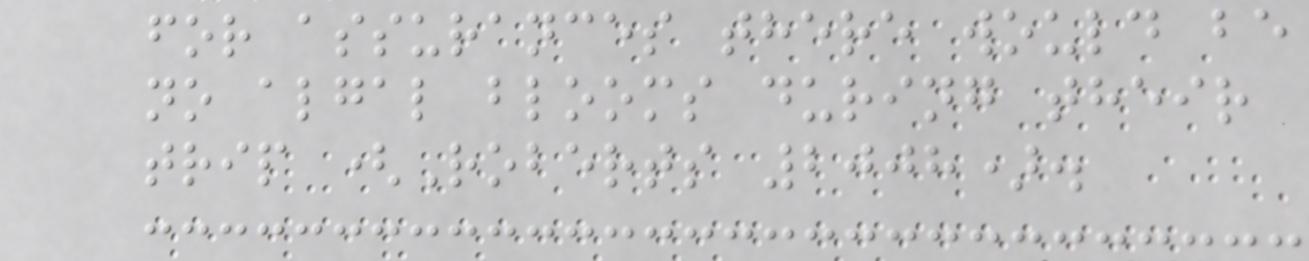for assurances there would be
no algal blooms during their
trip (Roberts 2008).
